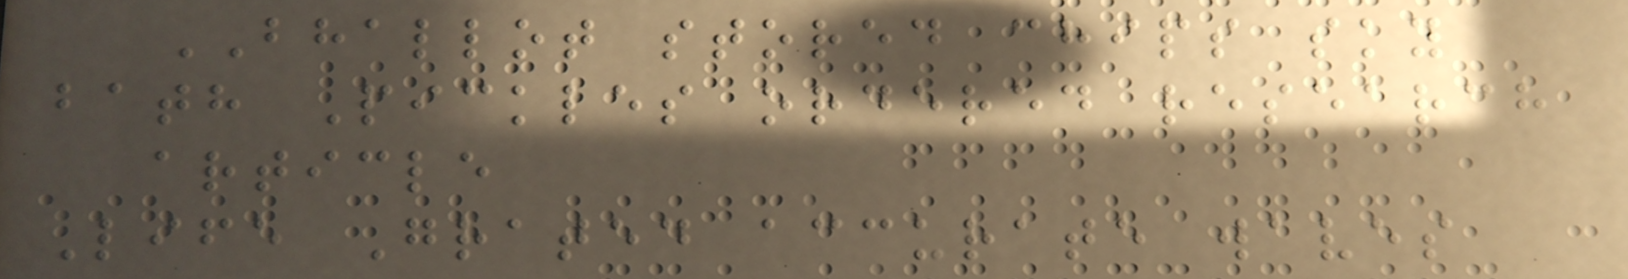BHALLOT stored chips sky
bath Pickles ordered research
article
Life Grated accurate waves
